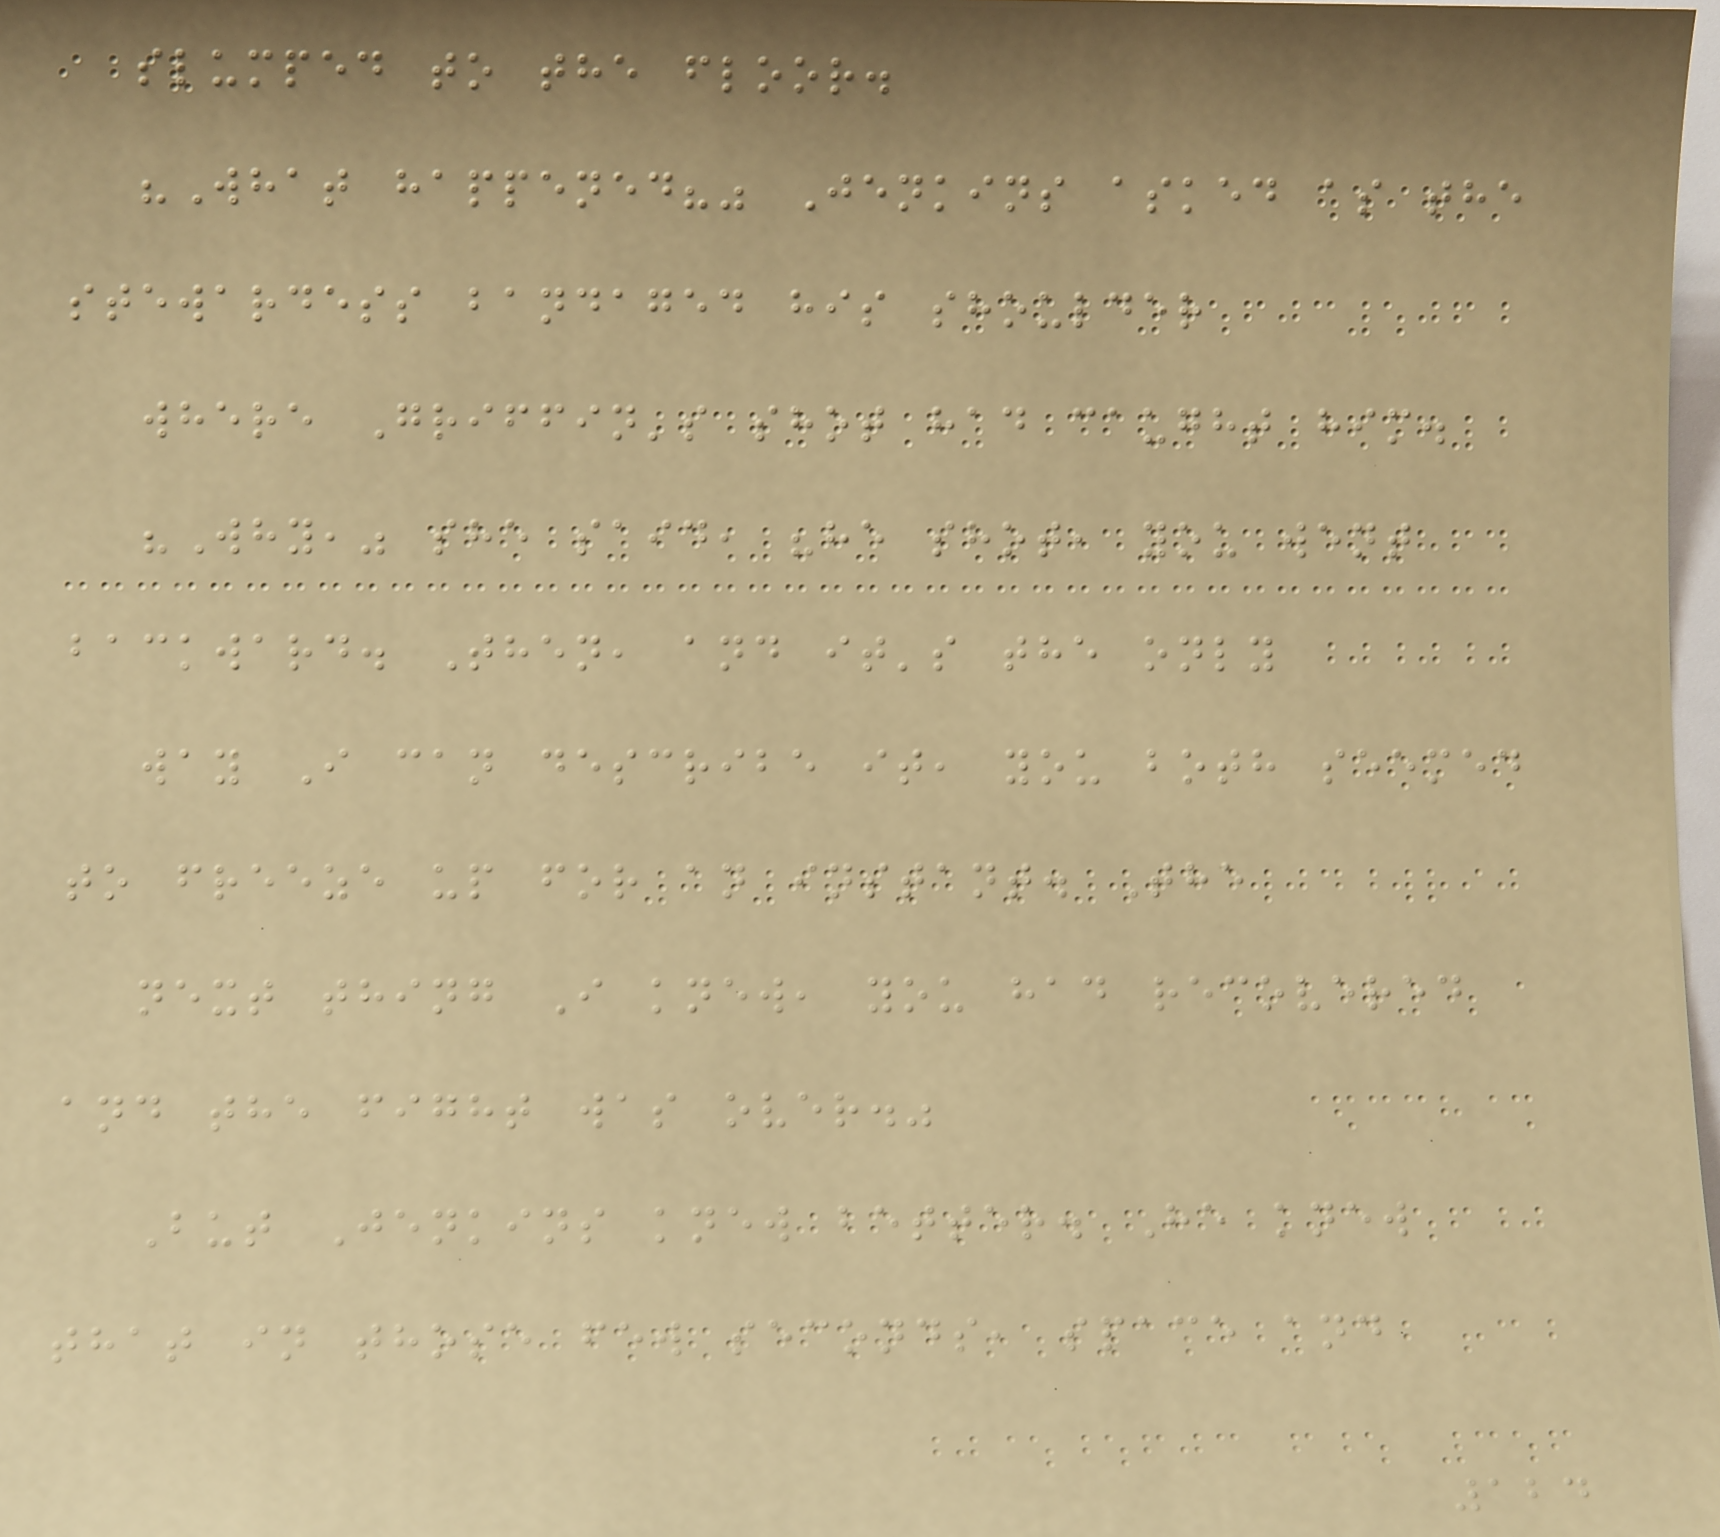slumped to the floor.
"What happened?" Jenkins asked as the
stewardess bandaged his shoulder
where Griffin's shot had caught him.
"Why," she said, "he shot, you went
backward. Then, and it's the only
way I can describe it, you both seemed
to freeze up for an instant. The
next thing I knew, you had recovered
and the fight was over."
But Jenkins knew better. He knew
that in those few seconds, space and
124
